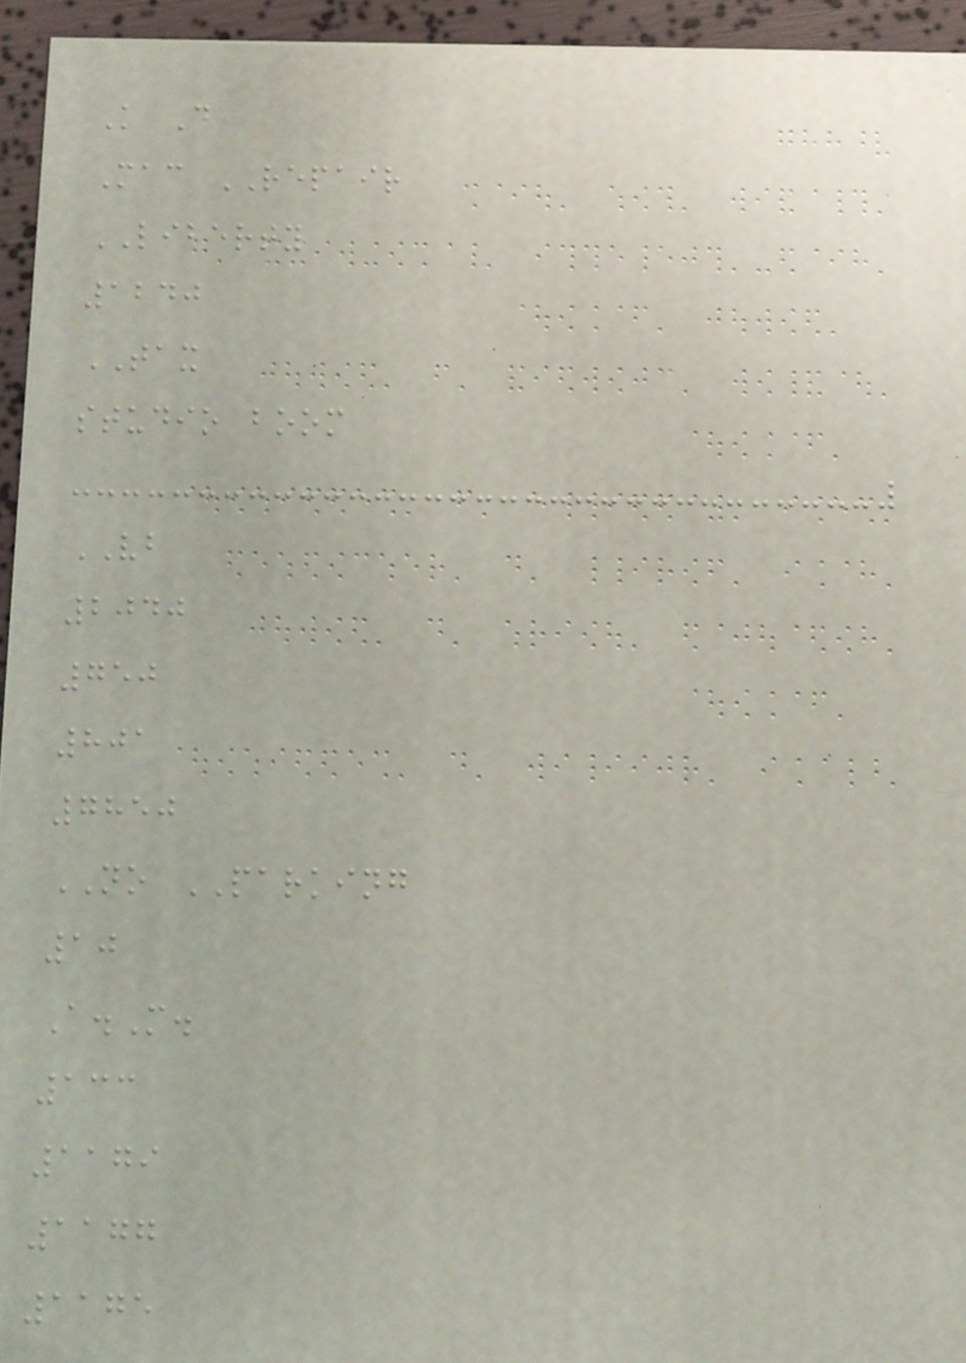K D
Mac REPAIR
LIBERTY
1240
TAX
studio boom
VB
2040
750
801
7850
NO PARKING
10
A.M.
133
1179
1177
1175
